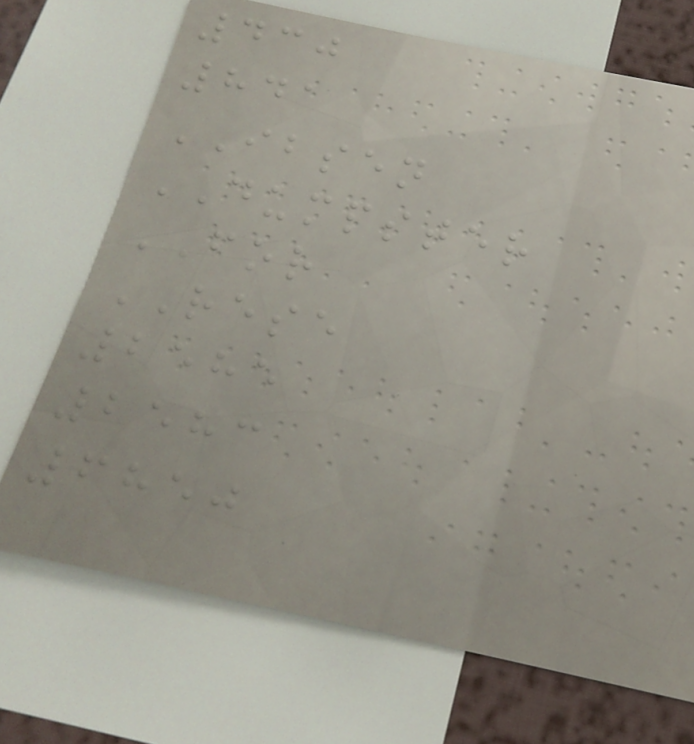430
841
IBSEN
DUMPSTER
FOR
RESE
2585
2583
6850
